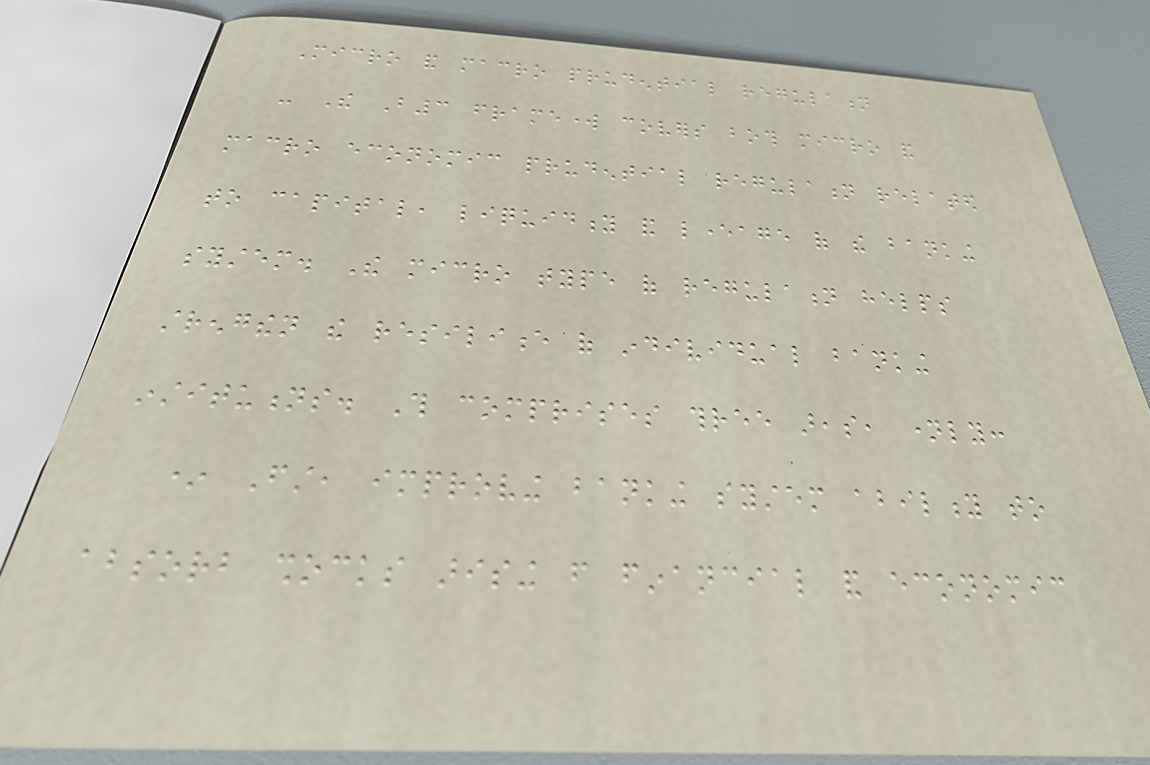Micro and macro prudential regulation
- The B3 framework covers both micro and
macro economic prudential regulation related
to capital, liquidity and leverage of the banking
system. The micro type of regulation helps
strengthen the resilience of individual banking
institutions. This comprises three areas, namely:
* First, improving banking system ability to
absorb shocks arising from financial and economic
